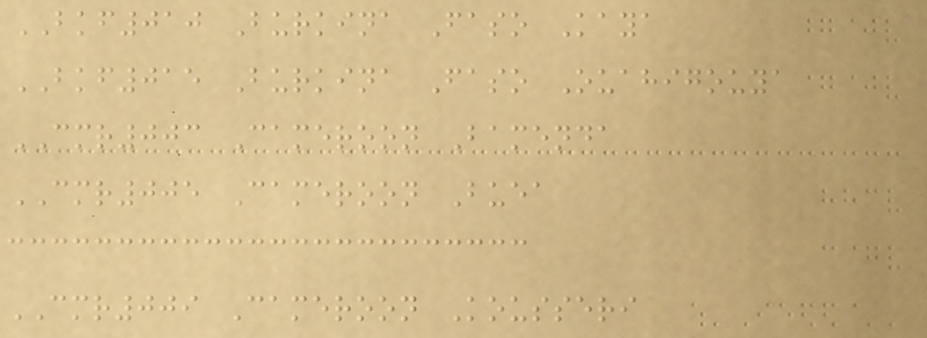BKF010 Burkina Faso Kaya
BKF015 Burkina Faso Ouahigouya
CMR003 Cameroon Bamenda
CMR005 Cameroon Buea
CMR009 Cameroon Kousseri
